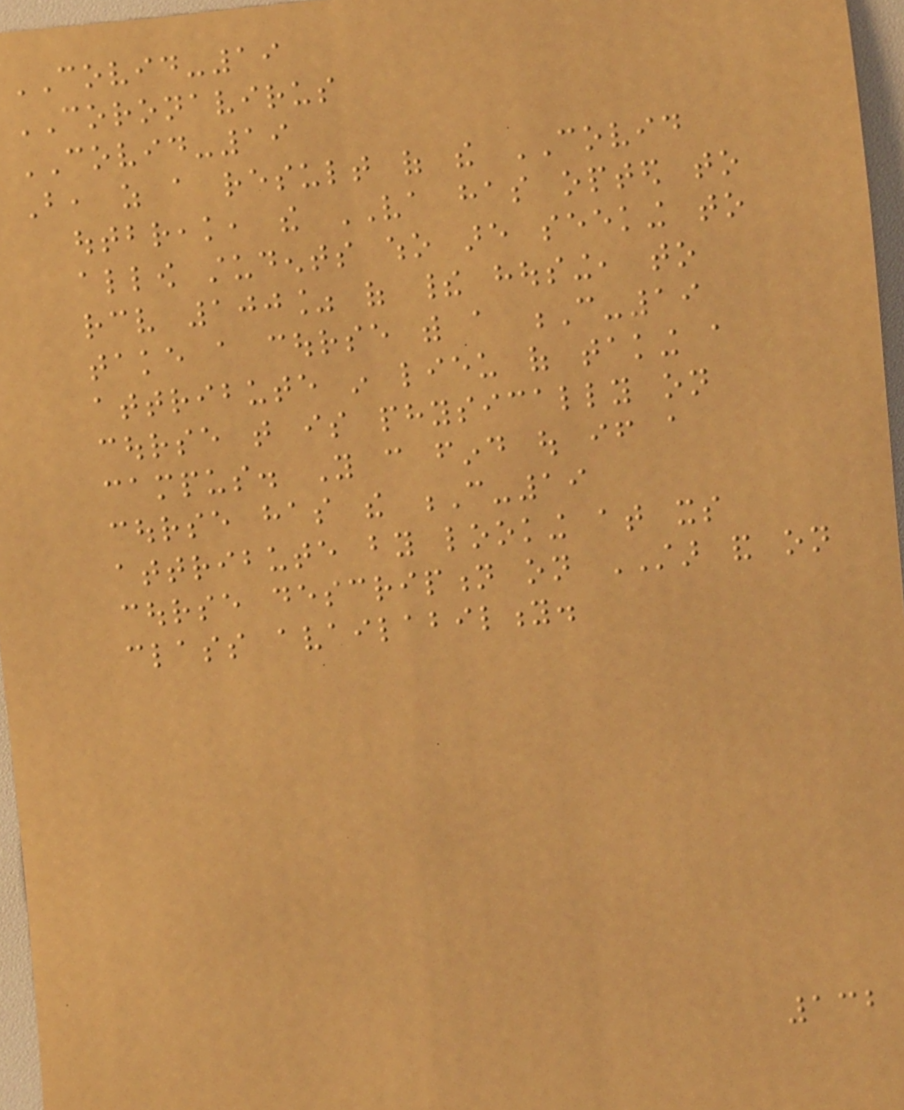COVID-19
CORONAVIRUS
COVID-19
But, as a result of the COVID
outbreak, the VA has opted to
allow students who are seeking to
receive 100% of their housing, to
take a course with a C-19
attribute in lieu of taking a
course that is physically on
campus. You can find out if a
course has the C-19
attribute by looking at its
course description on STAR and on
class availability.
132
